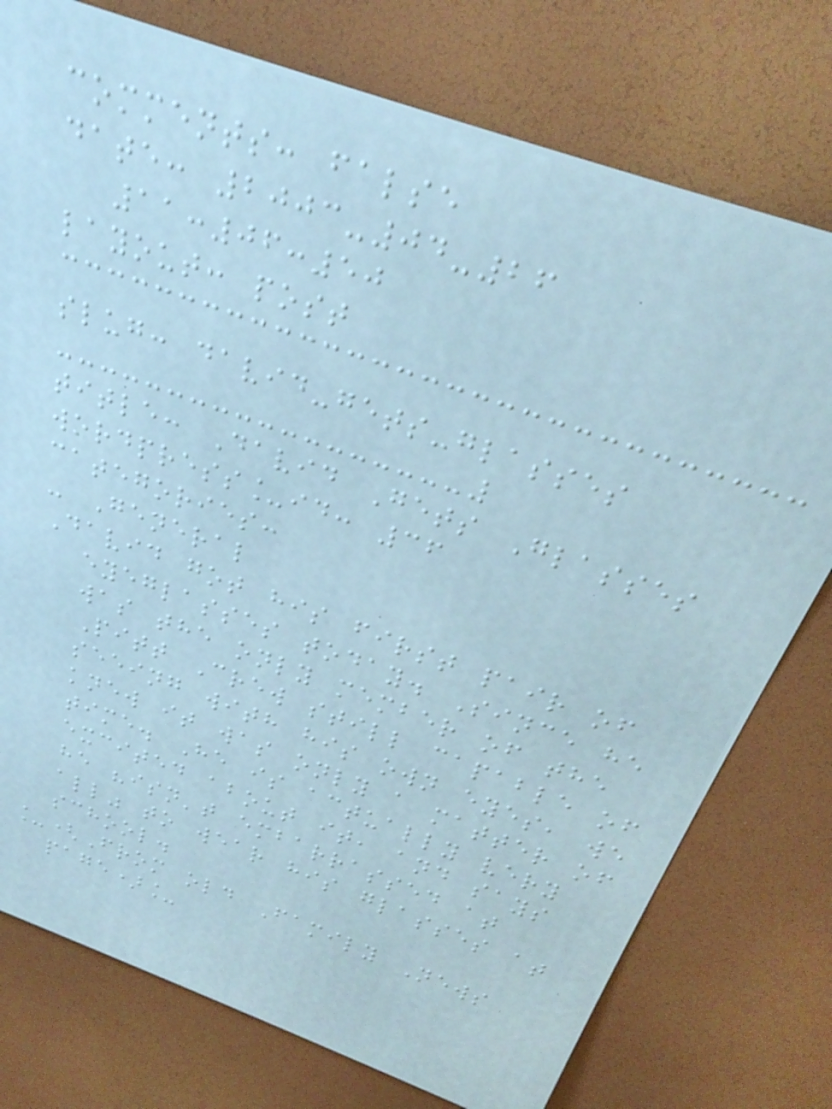comments: false
date: 2003-04-26
11:06:50
layout: post
slug: david-gets-glasses
title: David Gets Glasses
wordpress_id: 36
categories:
- General
David got his first pair of
eyeglasses today. Since he
was the only member of the
Pitt Crew still capable of
seeing with his own eyes, we
knew it was only a matter of
time. He is actually very
excited about it, and says
he "isn't embarrassed at
all" to wear his glasses at
school.
_(From old Family News
page)_
